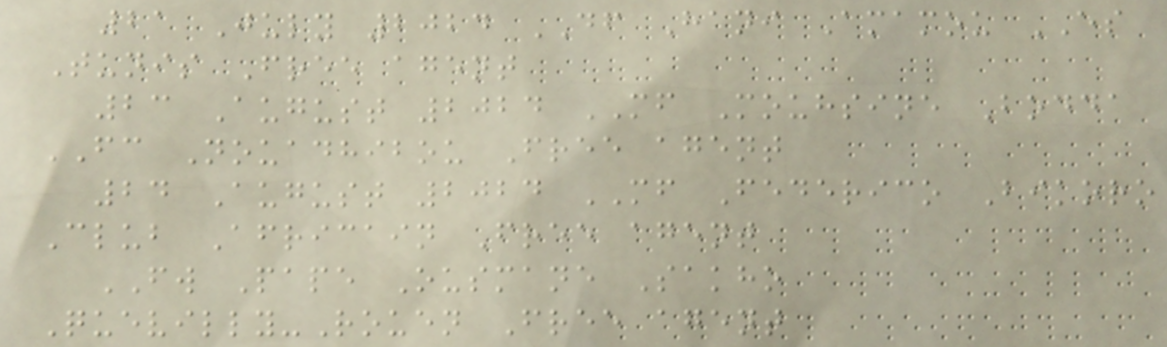21 July 2024 DF Hani Amamou ES
Tunis Free agent
23 August 2024 MF Mouhsine Bodda
FC Nouadhibou Free agent
24 August 2024 MF Federico Bikoro
Club Africain Free agent
FW Pape Ousmane Sakho
Quevilly-Rouen Free agent
